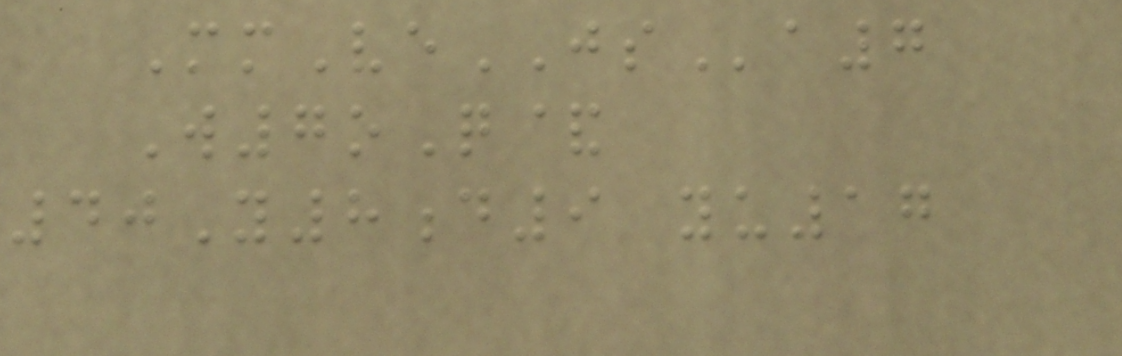MmVeJSa7
W7oQ&
40Y8d9 yu17
